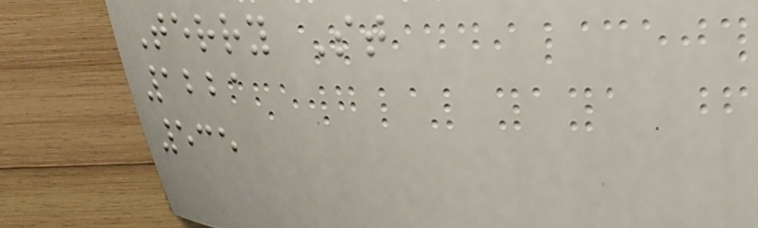Terry St
1221
535
